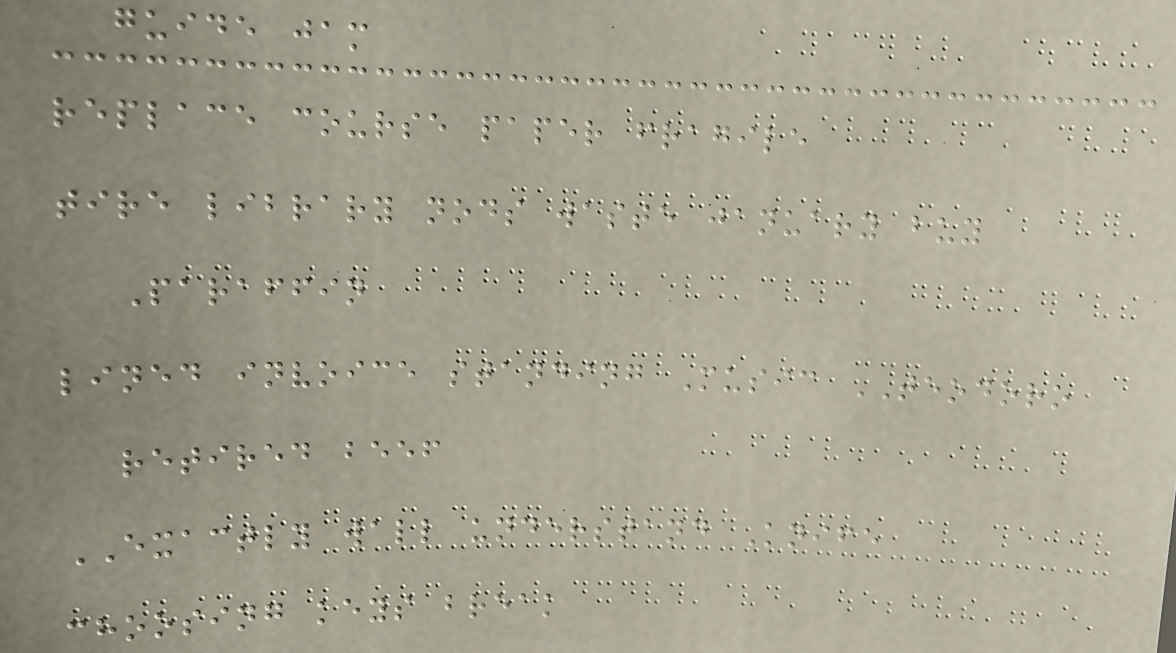guide jam
replace course paper fragile
tire library nods waste january buy
Paraffin
lined invoice standing Music TEODORO
retired beef
EXACTLY wall understand Knife
choosing keys break
